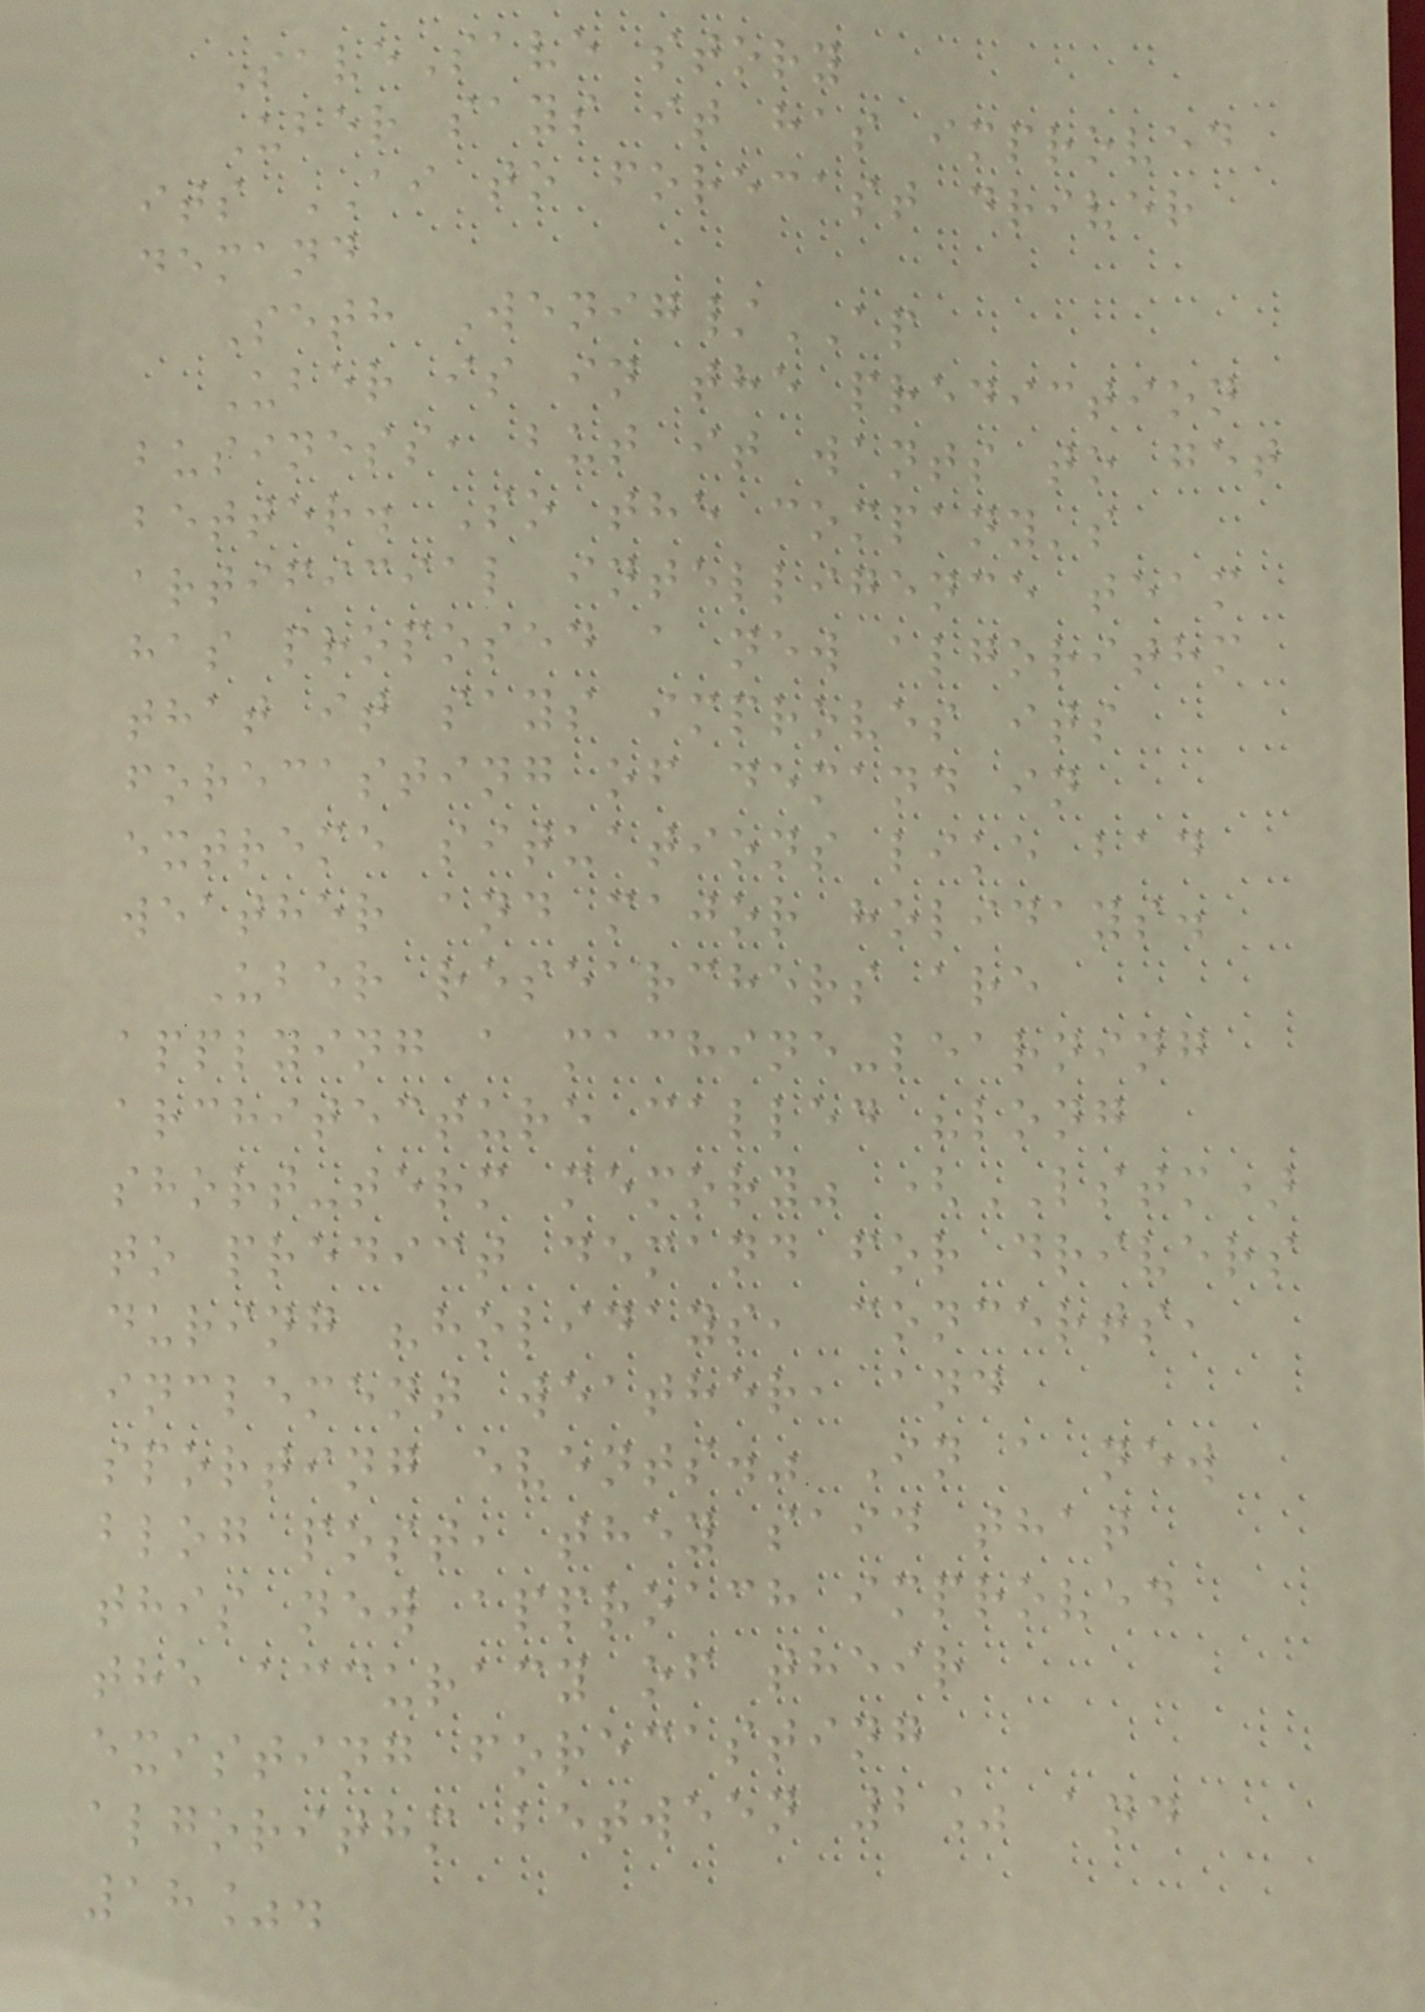SaveSave story
Uber says it has improved
its AI to forecast driver
demand
Seth Wenig/AP
Uber is in the prediction
business, but it wants to get
better. So the company's
artificial intelligence team
has proposed a new algorithm
that it says improves its
forecasting of demand in
extreme situations like bad
weather and major holidays.
Uber researchers are
applying a machine-learning
architecture called "long
short-term memory" (LSTM)
to predict demand for drivers
during "holidays, concerts,
inclement weather, and
sporting events." In a new
blog post, they said that
this new approach improved
the accuracy of their
existing forecasting
algorithm between 2% and
18%.
